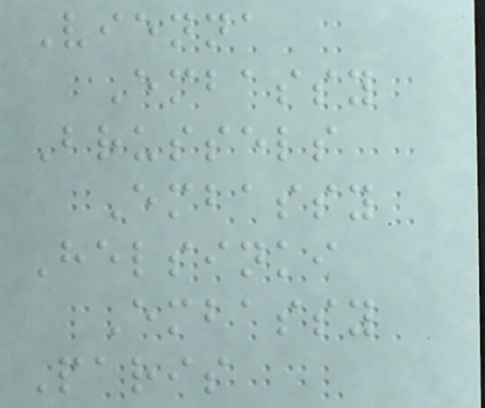Vienna
Embassy
Brussels
Embassy
Helsinki
Embassy
Paris
